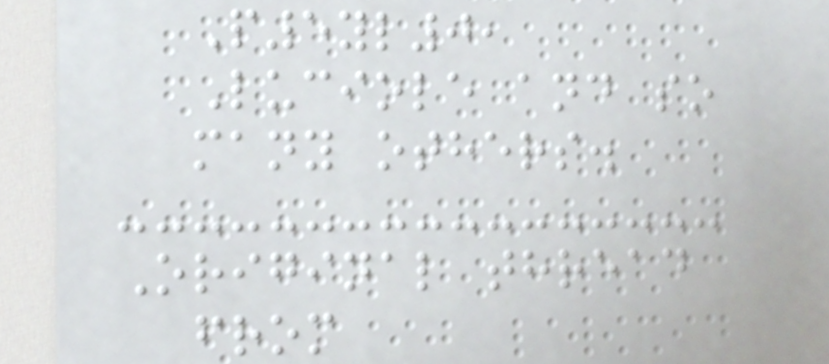P5yl0,
Luciole and so
many others.
Original thread
from
